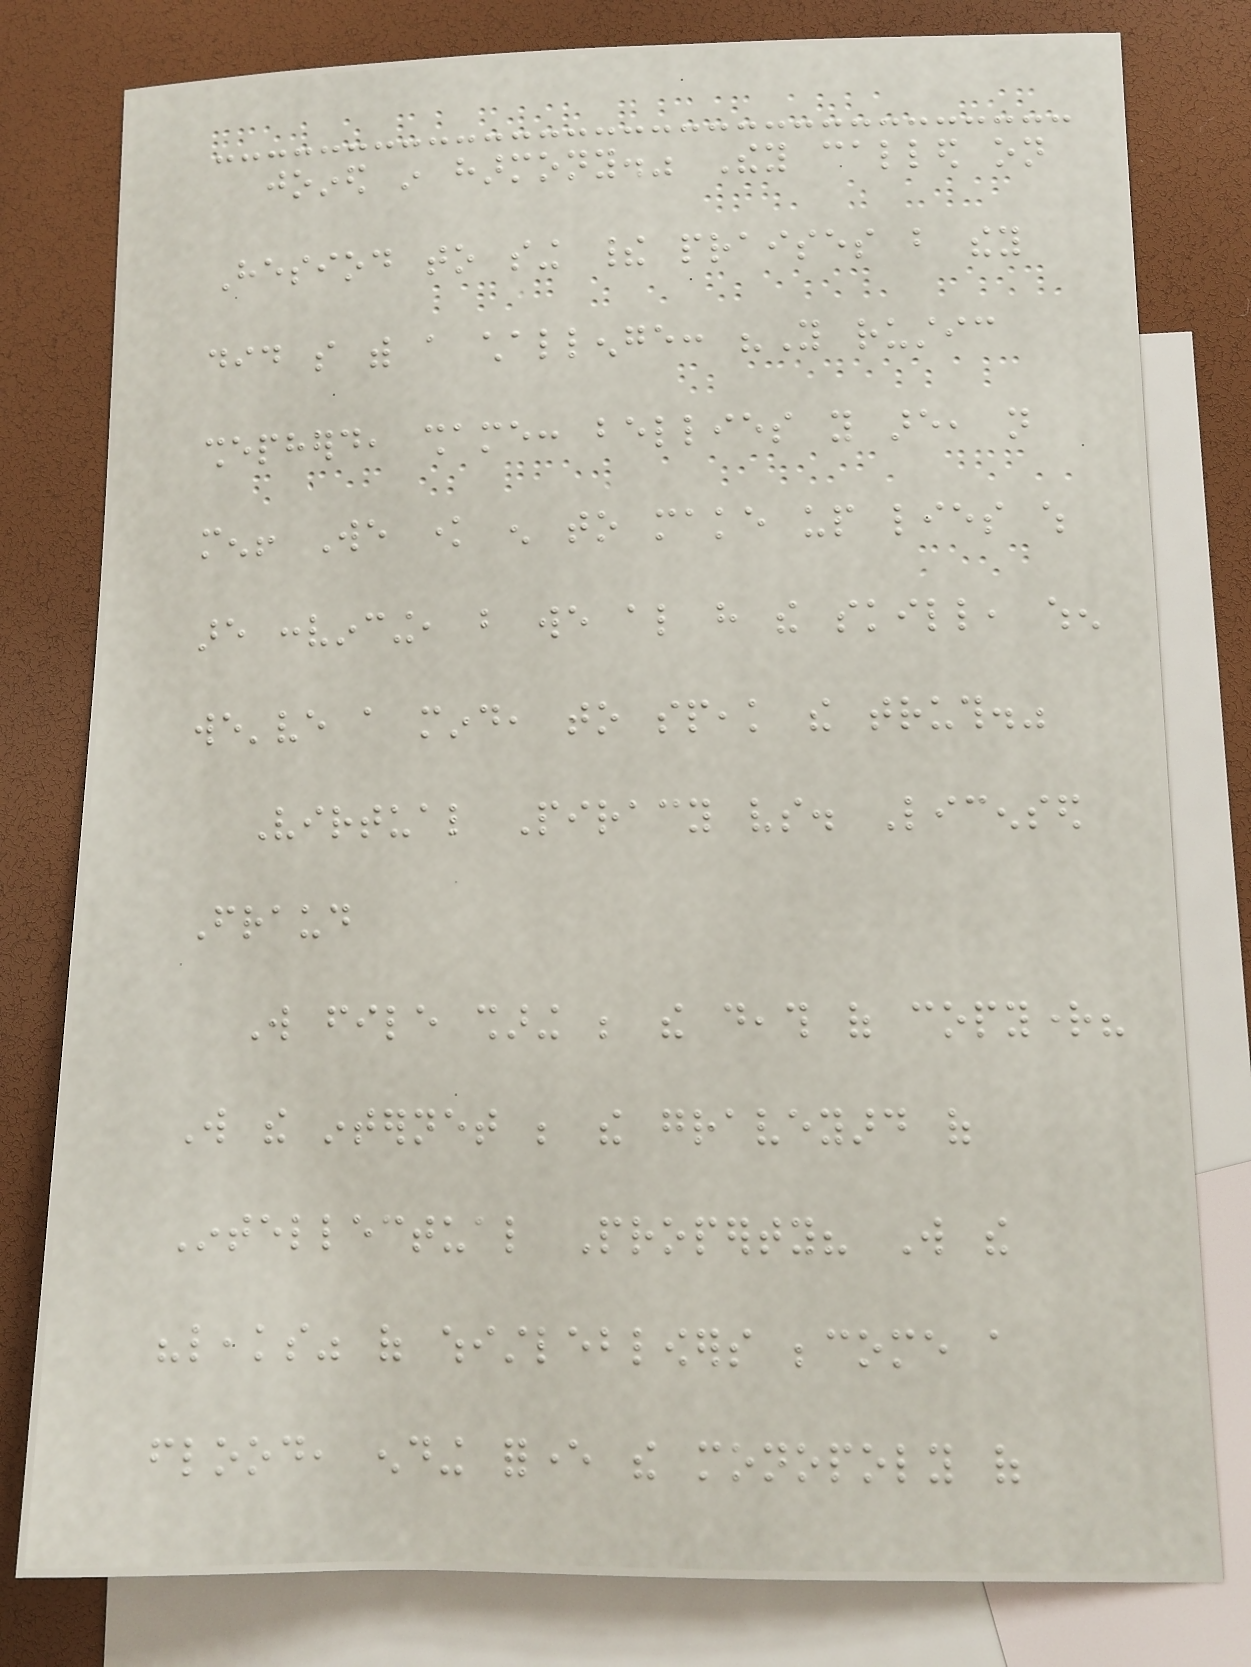joined in harmony." They called on
Hesiod to sing their praises but they
did so with a challenge: "You rustic
shepherd, shame: bellies you are, not
men! We know enough to make up lies which
are convincing, but we also have the skill, when
we've a mind, to speak the truth."
Virtual Piracy vs. Licensed
Fraud
Will file sharing be the death of copyright?
Will the internet be the graveyard of
Intellectual Property? Will the
"leaks" of whistleblowers become a
flood, ending forever the monopoly of
